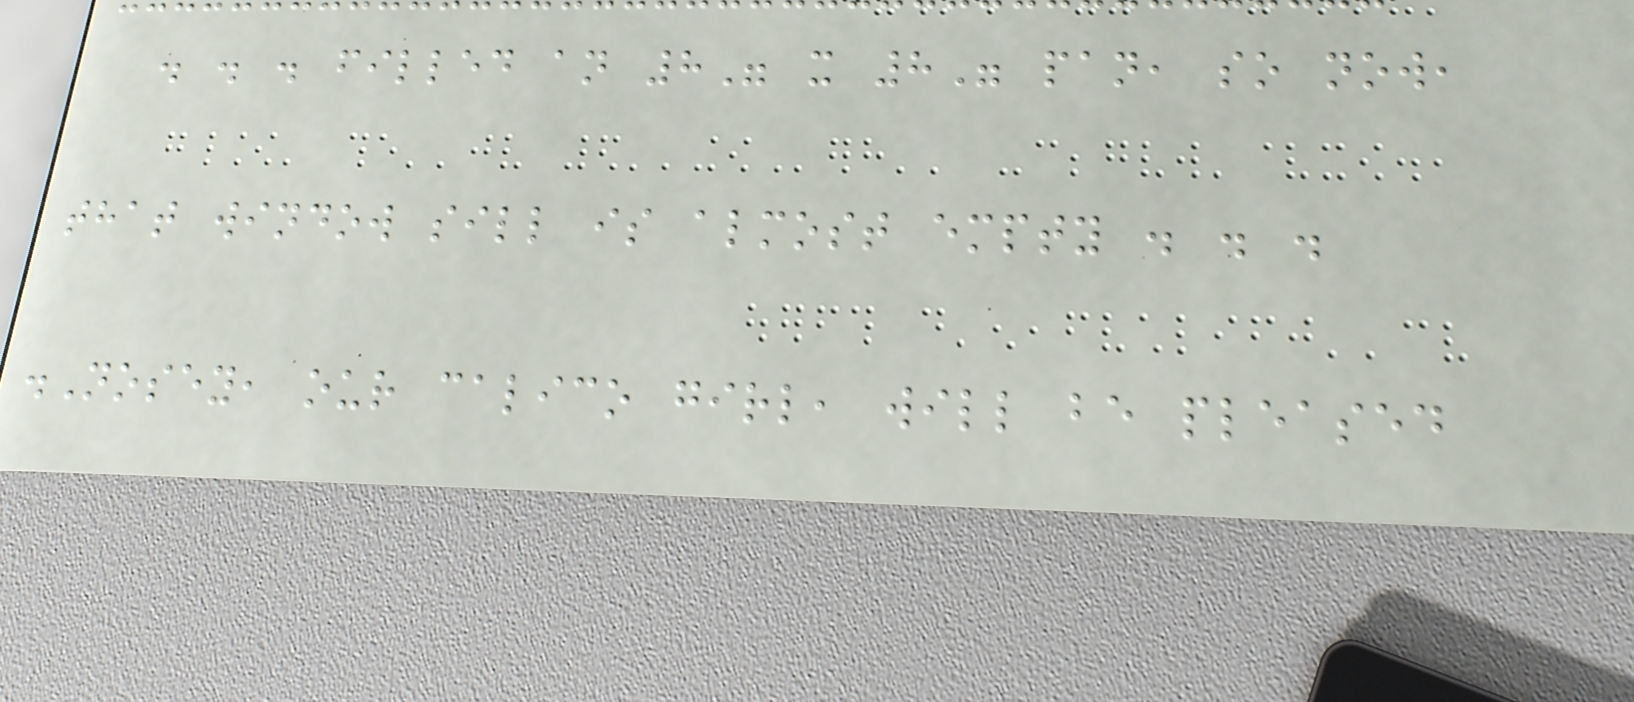. . . filled an 8" x 8" pan, so now,
that window sill is almost empty . . .
.Nosey, our calico girl, will be pleased
